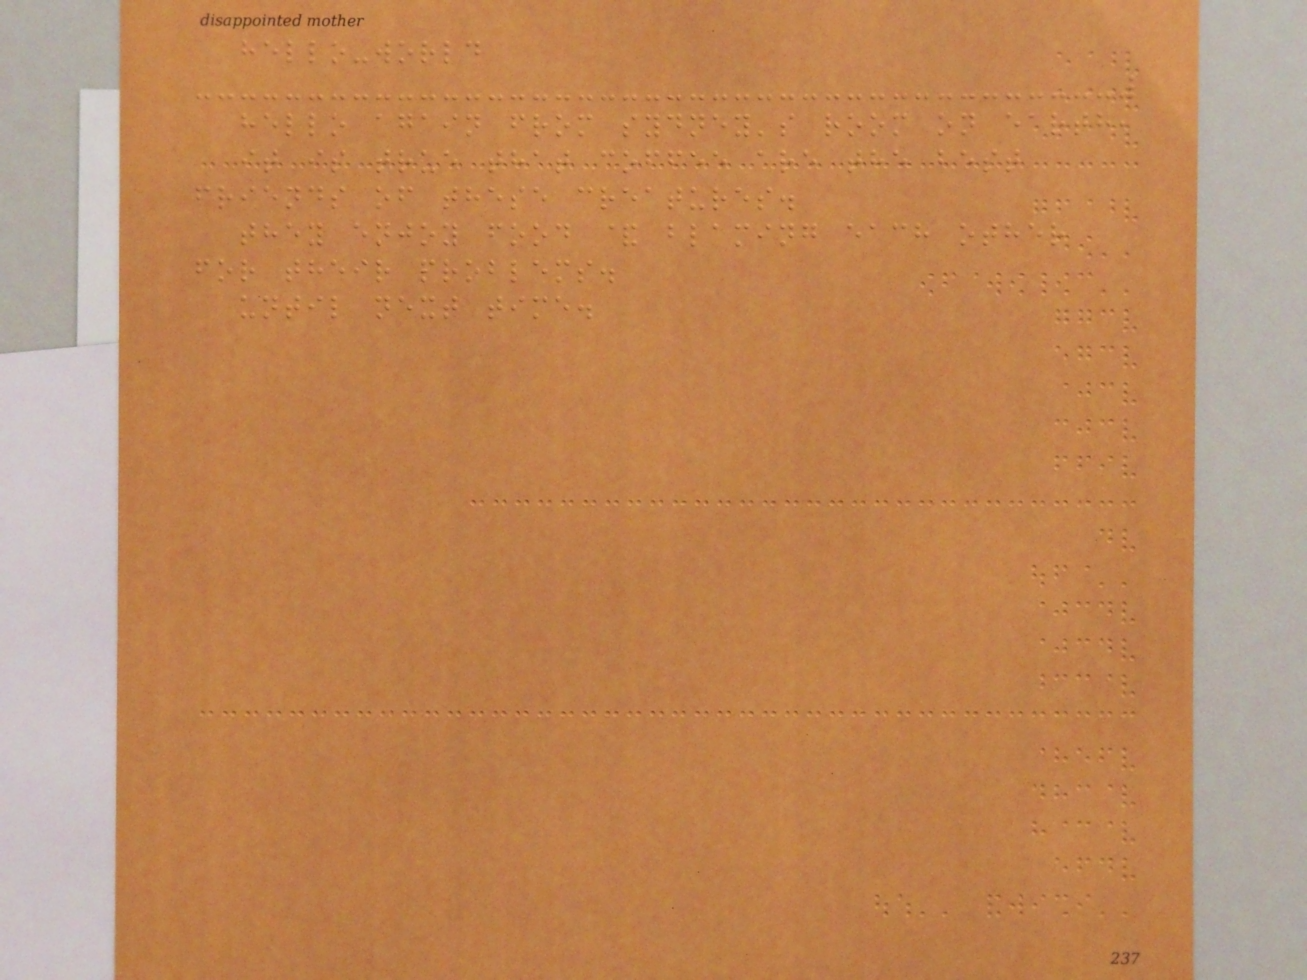hello-world
hello again from sydney's room on earth,
it is true that coffee are the best
friends of these creatures.
they enjoy food & blaming each other
for their problems.
until next time.
